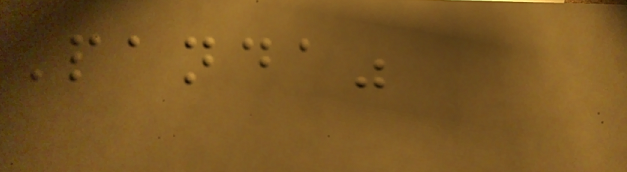Panda"
